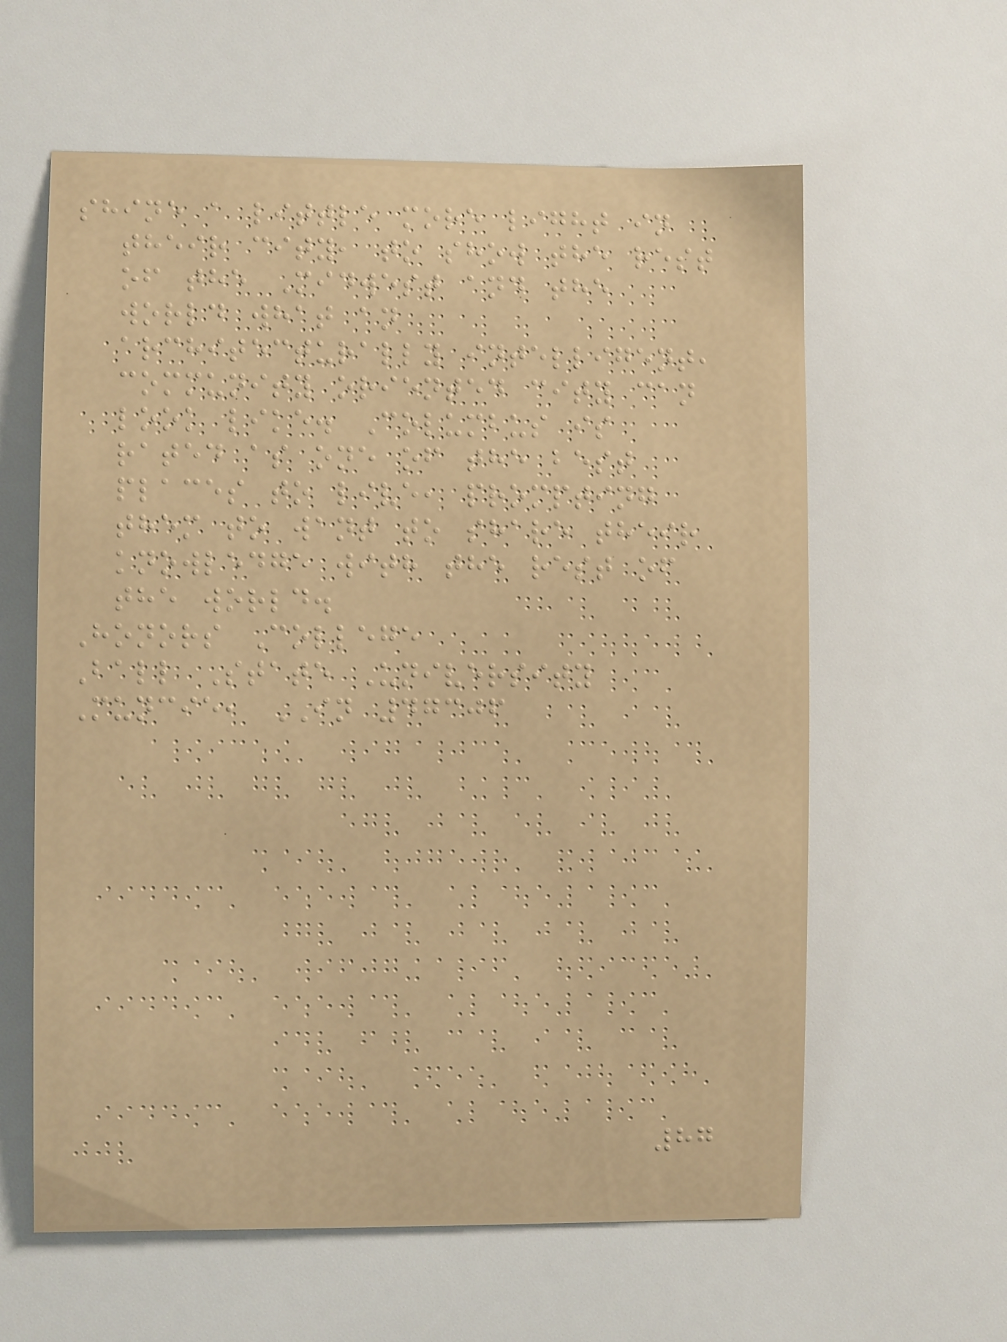shine a little more light in
their city, to show the rest
of the Midwest and the
world what an
architecturally intelligent,
community oriented city can
look like. Columbus is
rated as one of the best
places to live, prompting
them to want to share their
knowledge with the rest of
the world.
Honors College
Ball State University
Muncie, IN 47306
87
